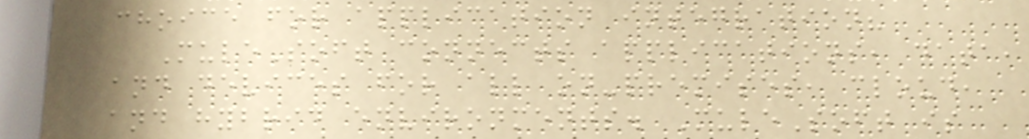choice for application integration?
MuleSoft connects applications, data,
and devices for all on-premises, cloud,
and hybrid environments. MuleSoft is
